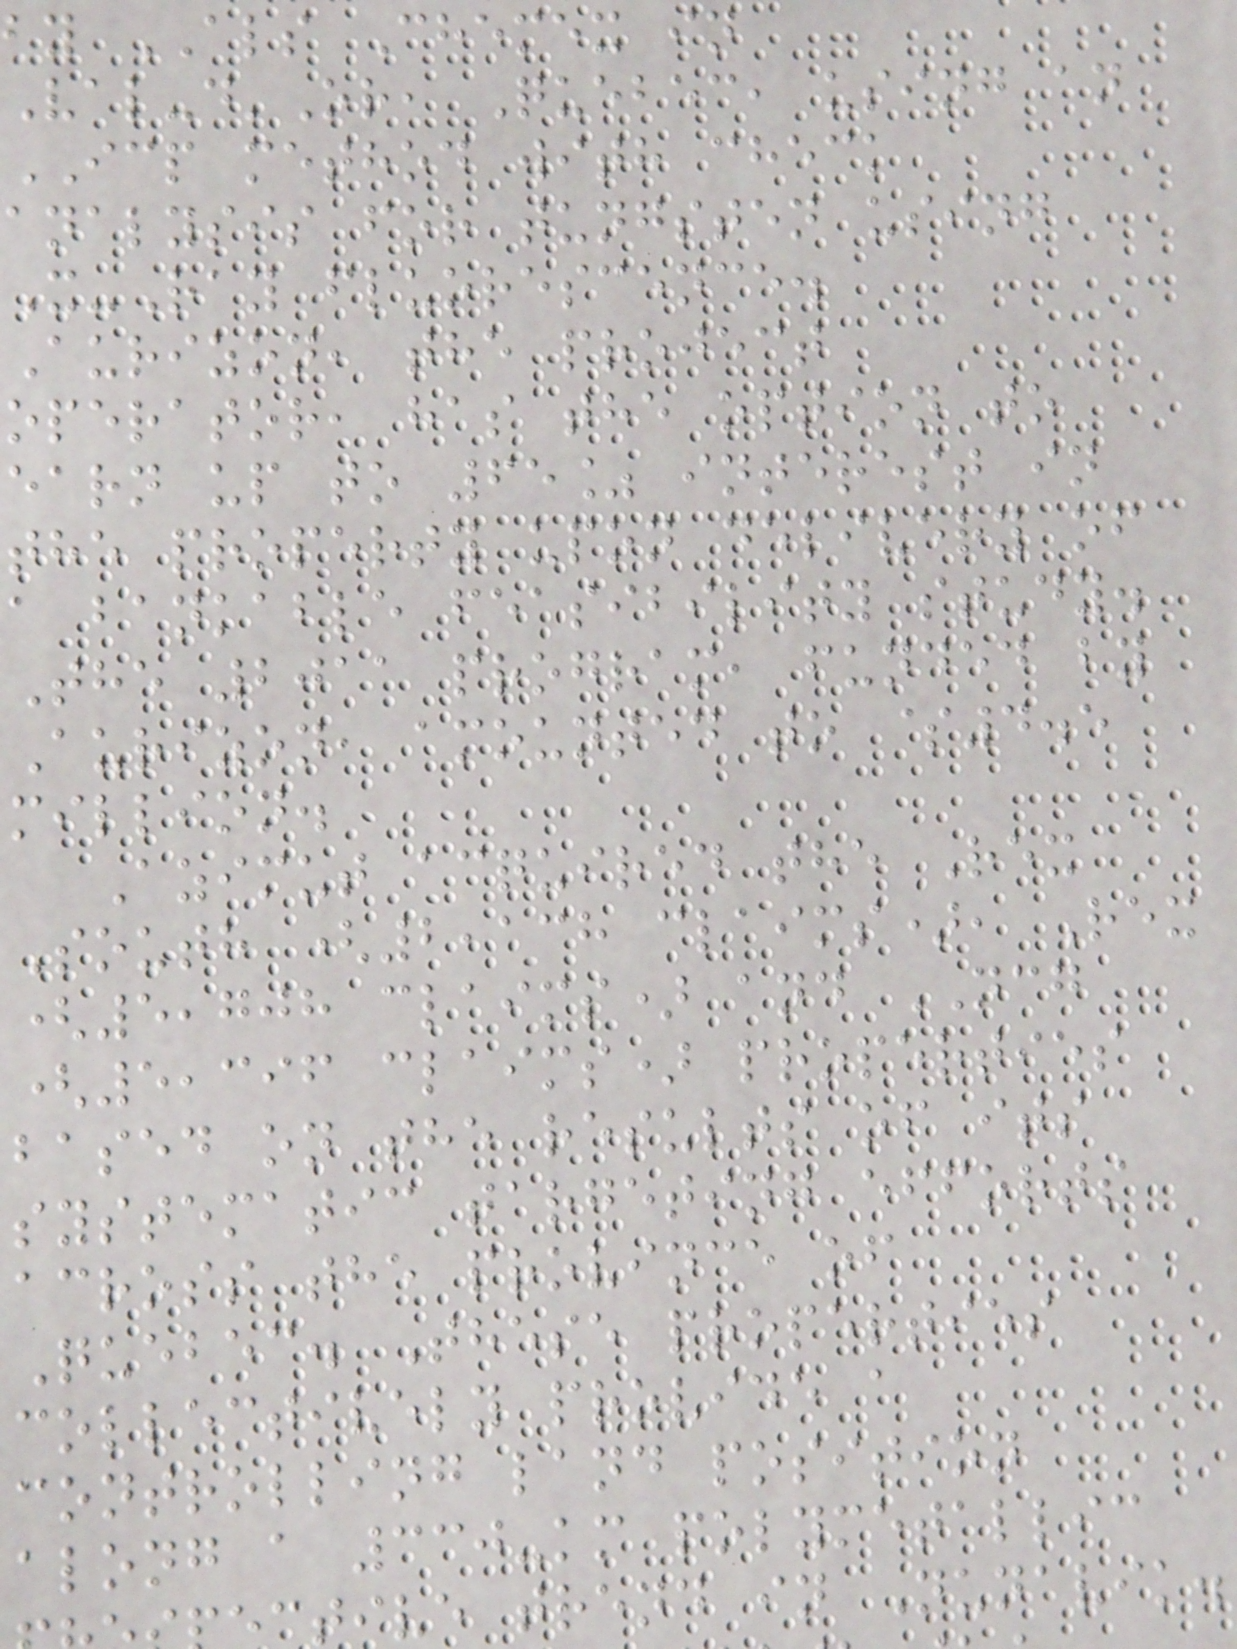by ALS Chemex in
Val-d'Or, Quebec, using an
ICP method with check
analysis for tungsten using
X-Ray fluorescence.
Aurizon, the project
operator, has the option to
earn up to 65% interest in
the property upon delivery of
a bankable feasibility study.
The 2011 program, funded by
Aurizon, amounted to $4.5
million.
Azimut acquired the Rex
South (2,138 claims), Rex
(5,708 claims) and NCG
(5,396 claims) properties
based on the results of its
systematic targeting efforts
across the province of
Quebec. These properties
collectively provide a
controlling land position
along a 330-km polymetallic
tive trend in Nunavik.
